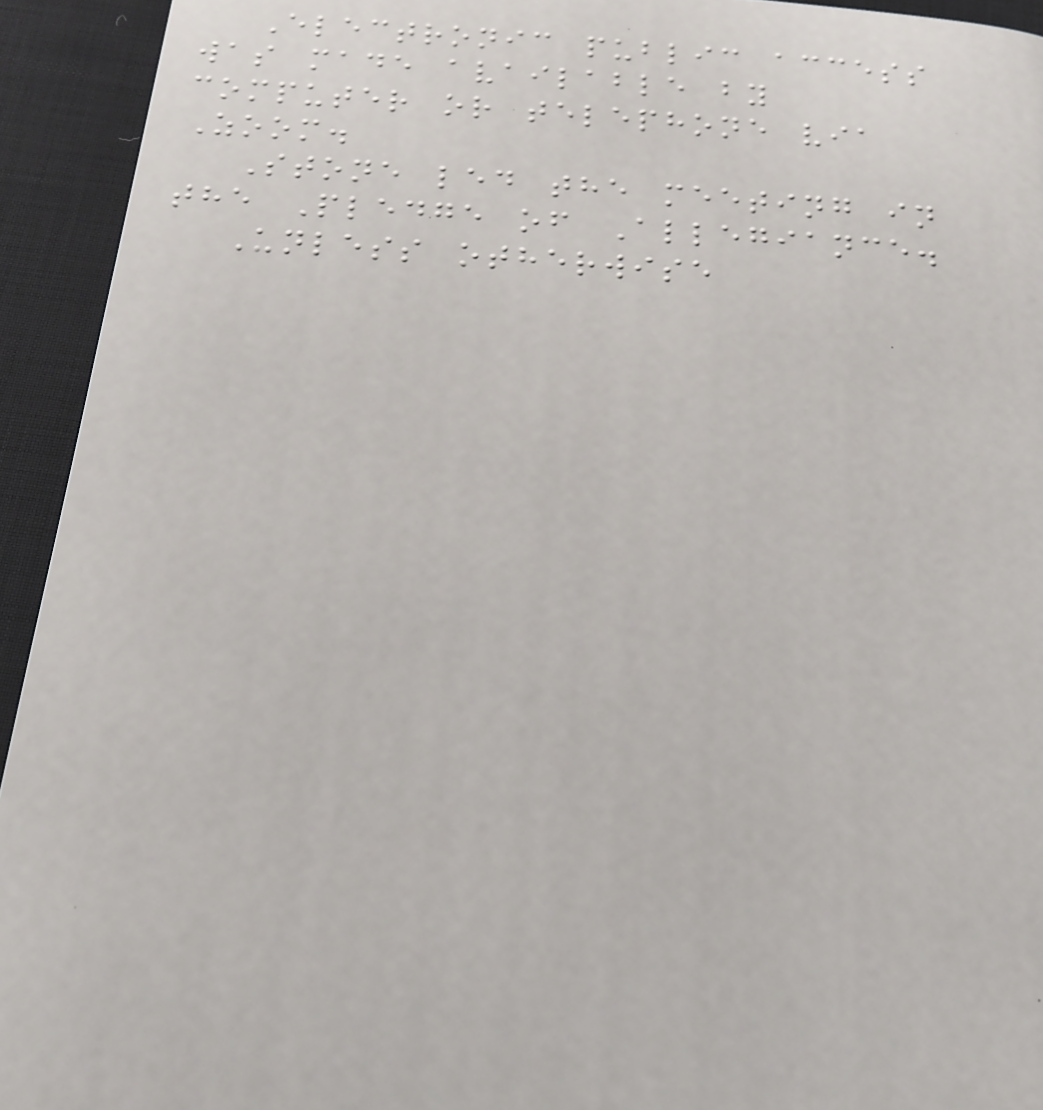Electronic public access
was made available by
computer or telephone via
Zoom.
Stone led the meeting in
the Pledge of Allegiance.
Unless otherwise
